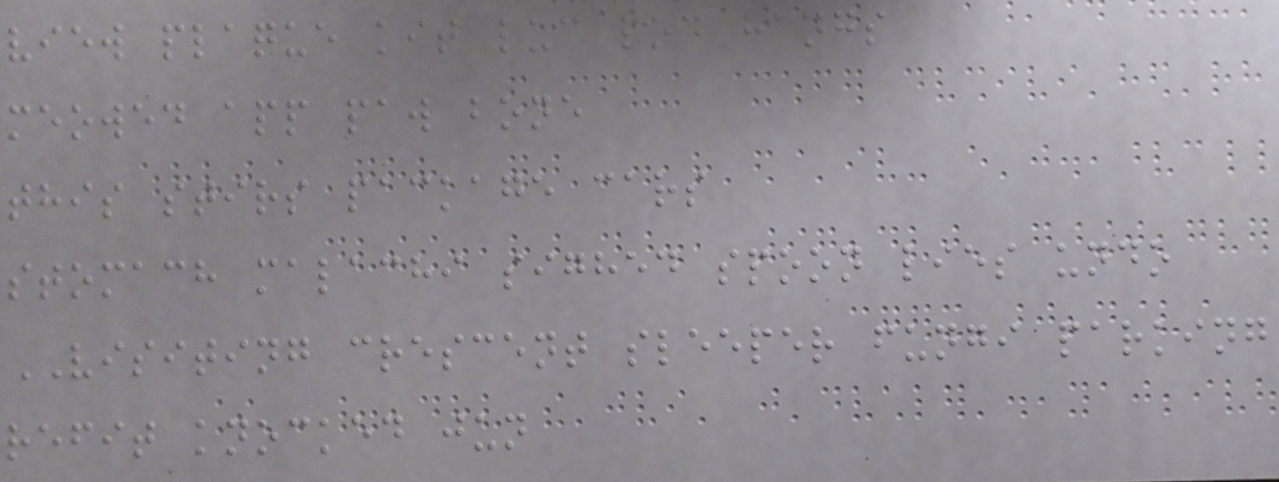view plaque kit luc pod hangs
meowed app paw bone
this stirs package cars
stomach malachi sighed spoon lies undo
VISITING crescent sleeper fungi parking
refit knocked jun
